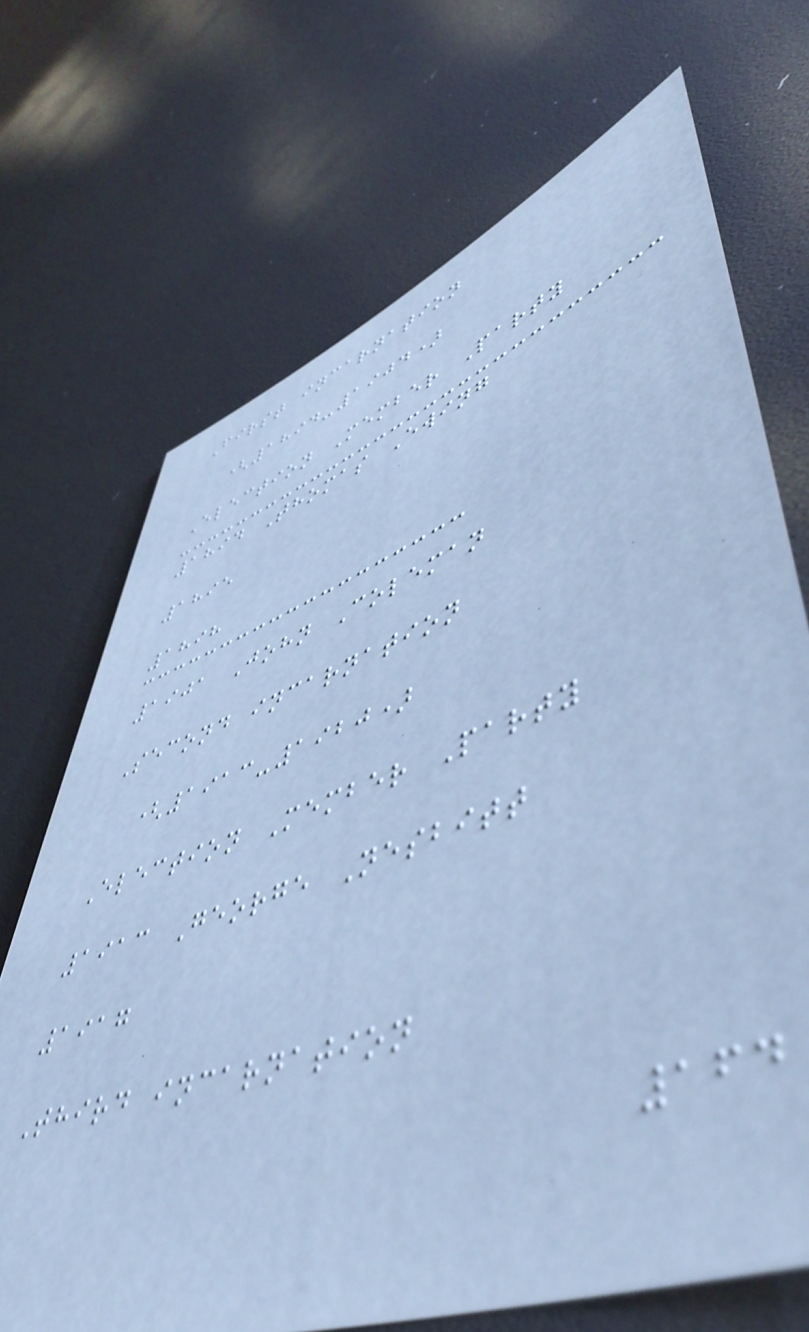First incarnation
(1894-1904)
Election Member Party
1894 Thomas Ewing
1895
1898
1901 John Coleman
Second incarnation
(1913-1920)
Election Member Party
1913 George Nesbitt
1917
Third incarnation
164
